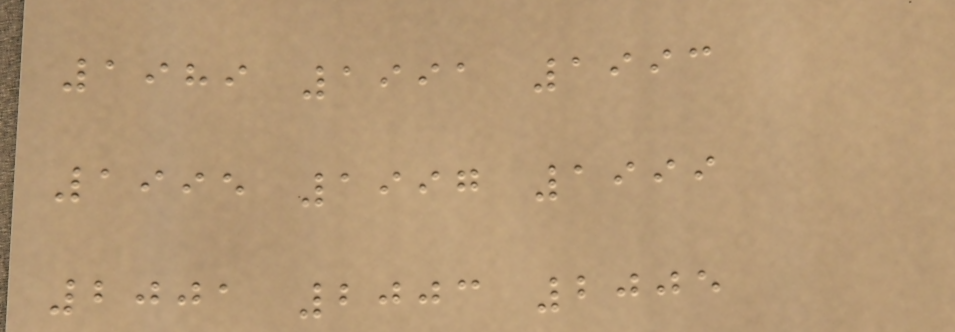1989 1991 1993
1995 1997 1999
2001 2003 2005
